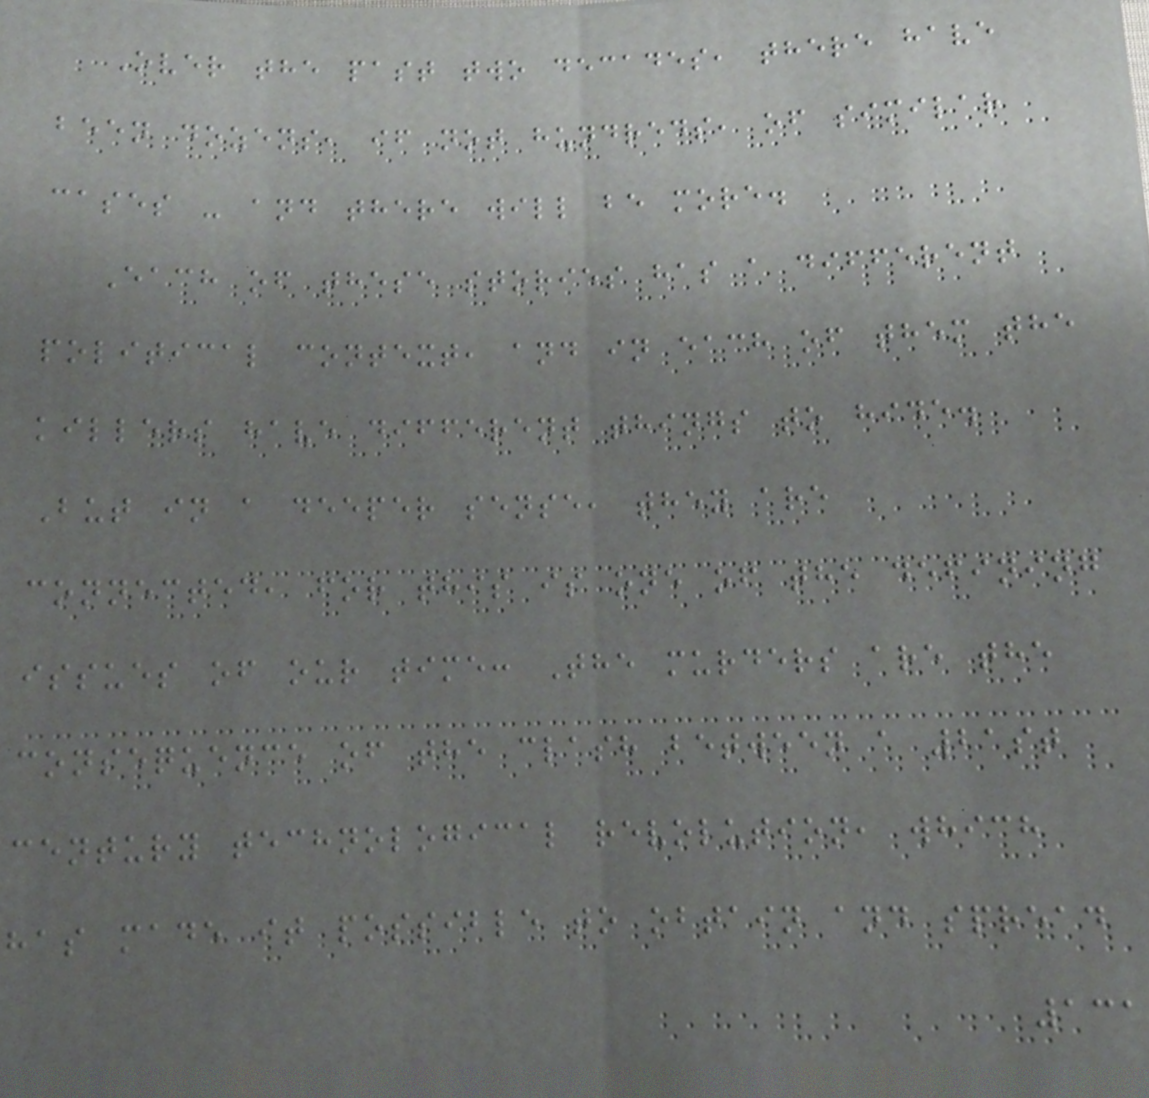Over the past two decades, there have
been dozens, if not hundreds, of similar
cases - and there will be more.
Each of these stories has a different
political context, and in each of them the
killers have different things to hide.
But in a deeper sense, they are
connected, for this is one of the defining
issues of our time: The murders are the
consequence of the clash between a 21st
century technological revolution, which
has made it possible to obtain and spread
131
